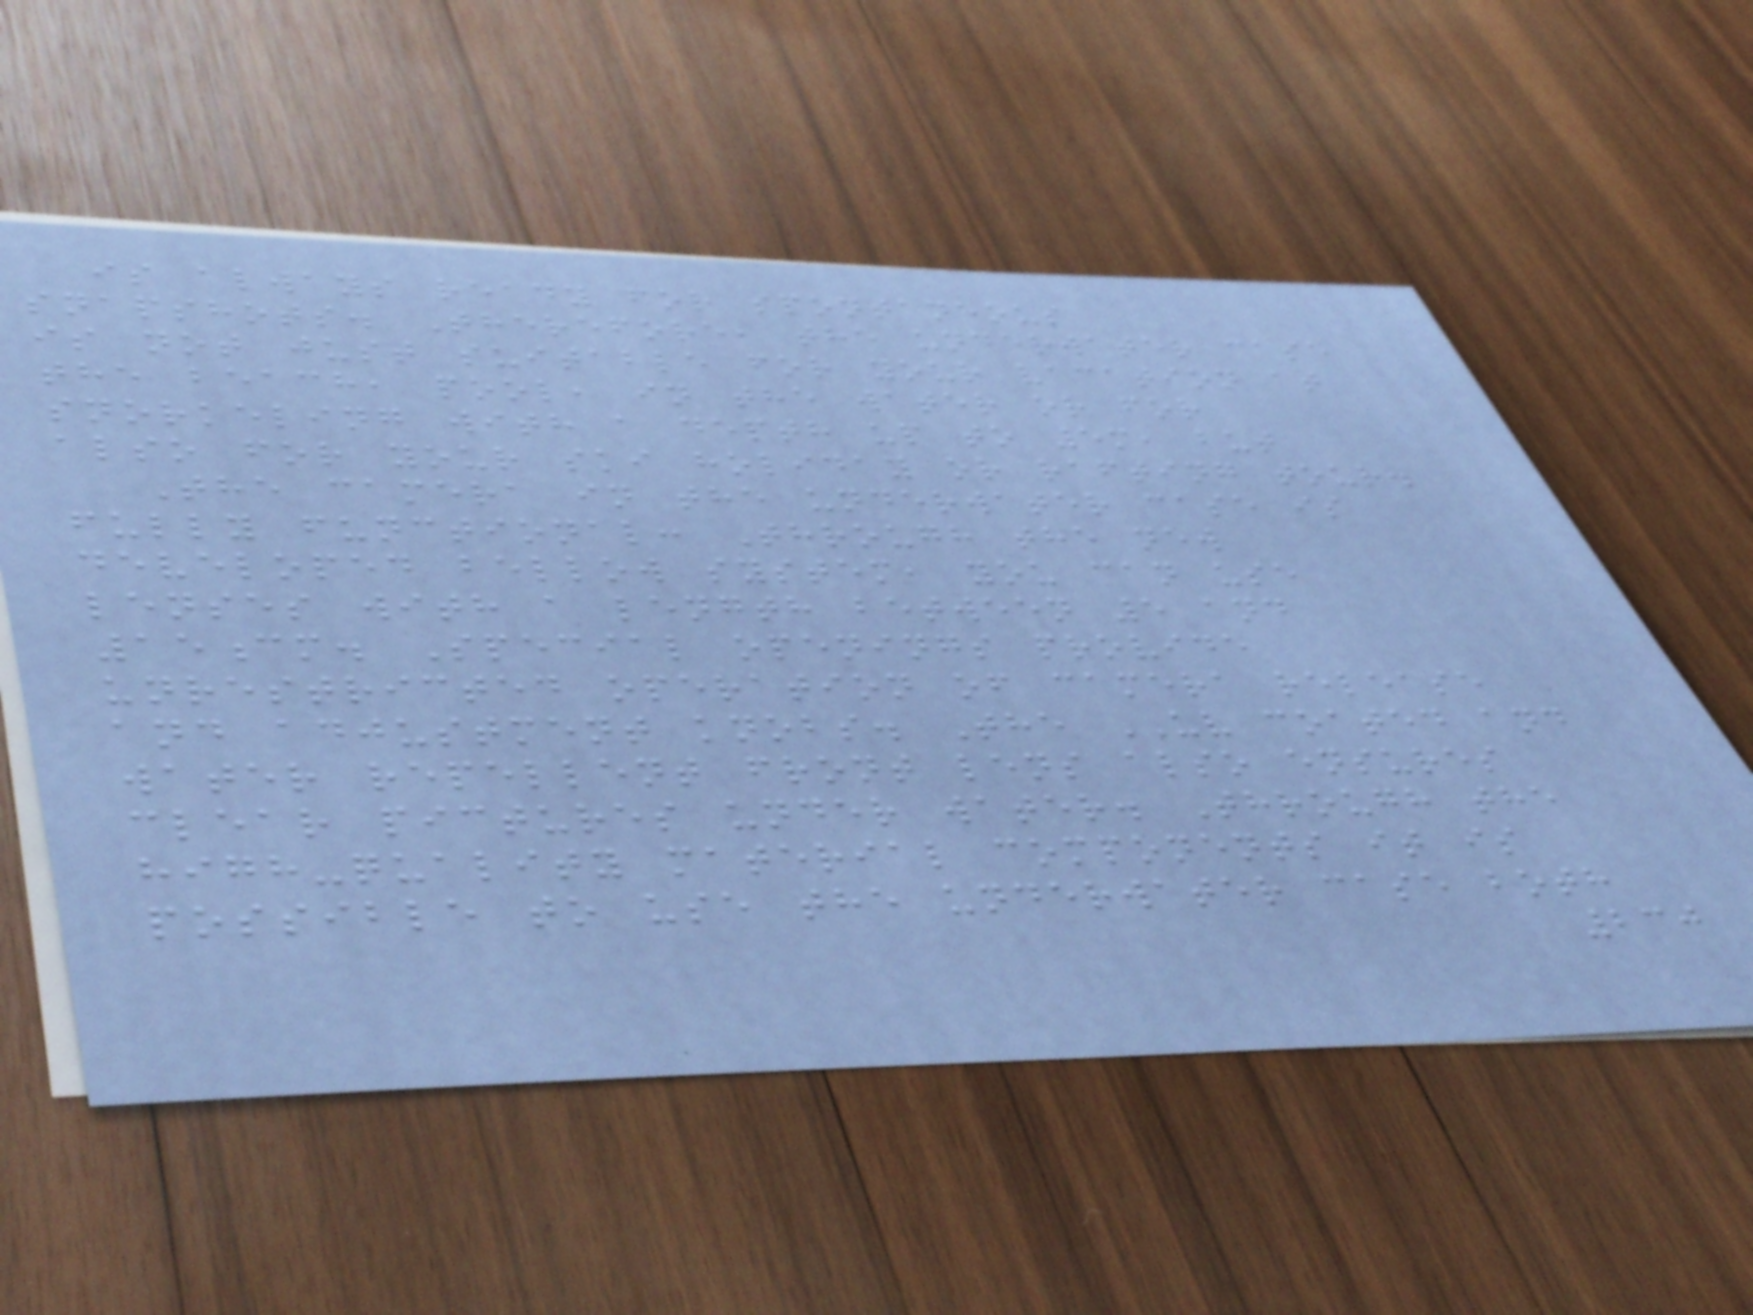is always ready for spontaneous
snapshots. Therefore, the underwater case
is not just suitable for your vacation at
the beach, pool, in the water or for
snorkeling with a depth up to 5m, but
also for your ski holiday or rafting tour.
The camera in the underwater case is
fully functional: Through the new
developed bellow system, you can use
lenses with a length between 5 and
15cm. Special openings provide
unrestricted operation of camera release
and adjustment knobs. The UV coated and
water repellent front lens also ensures
clear pictures under water. Through the
high-quality material components it is
possible to use the underwater case both
230
